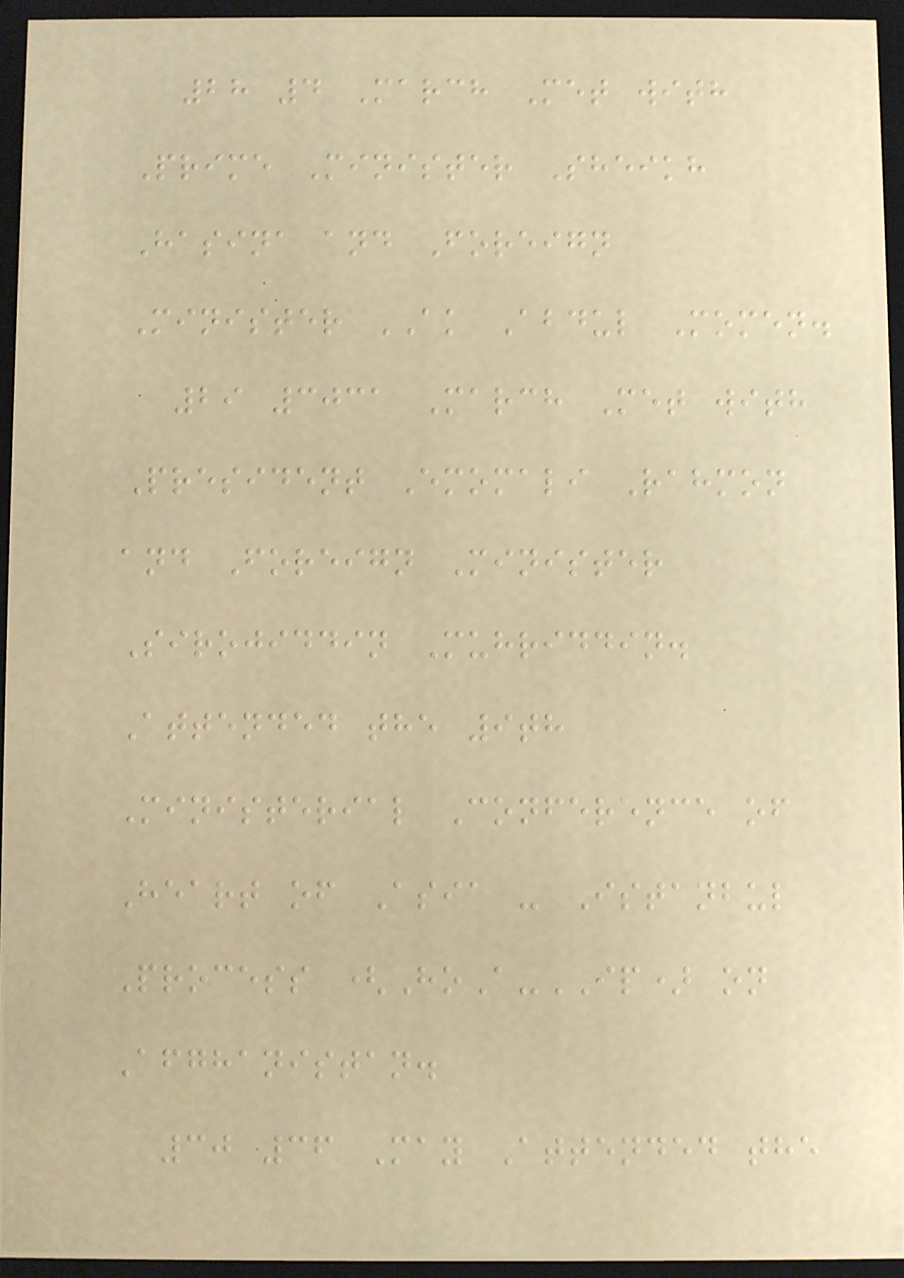28 4 March Met with
Prime Minister Sheikh
Hasina and Foreign
Minister AK Abdul Momen.
29 3031 March Met with
President Emomali Rahmon
and Foreign Minister
Sirojiddin Muhriddin.
Attended the 9th
Ministerial Conference of
Heart of Asia - Istanbul
Process (HoA-IP) on
Afghanistan.
30 36 May Attended the
